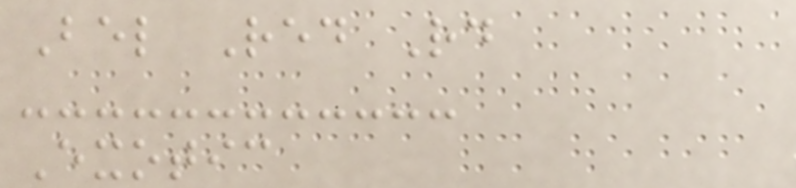Bel Red Rd
Exotic
